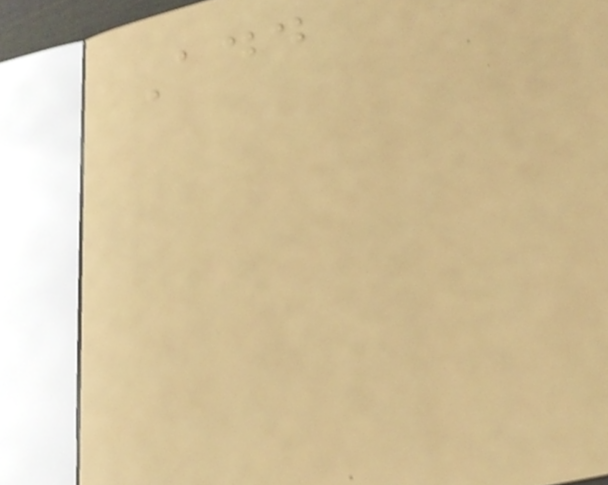Add
